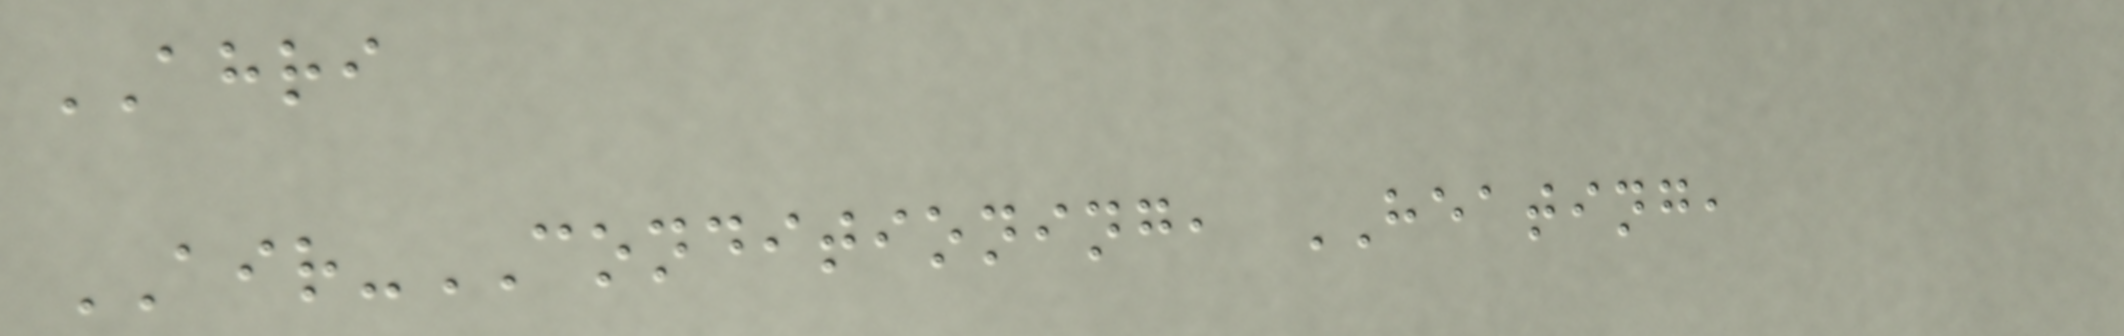AHRI
AIR-CONDITIONING, HEATING,
